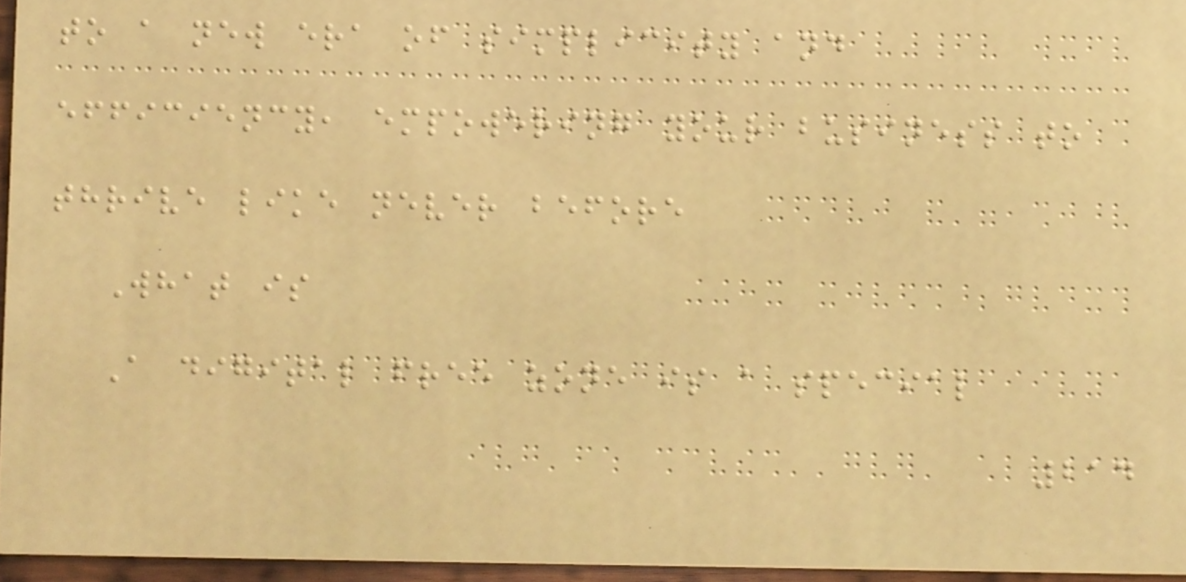to a new era of simplicity and
efficiency, empowering your business to
thrive like never before
What is
A digital free zone is a special
214
